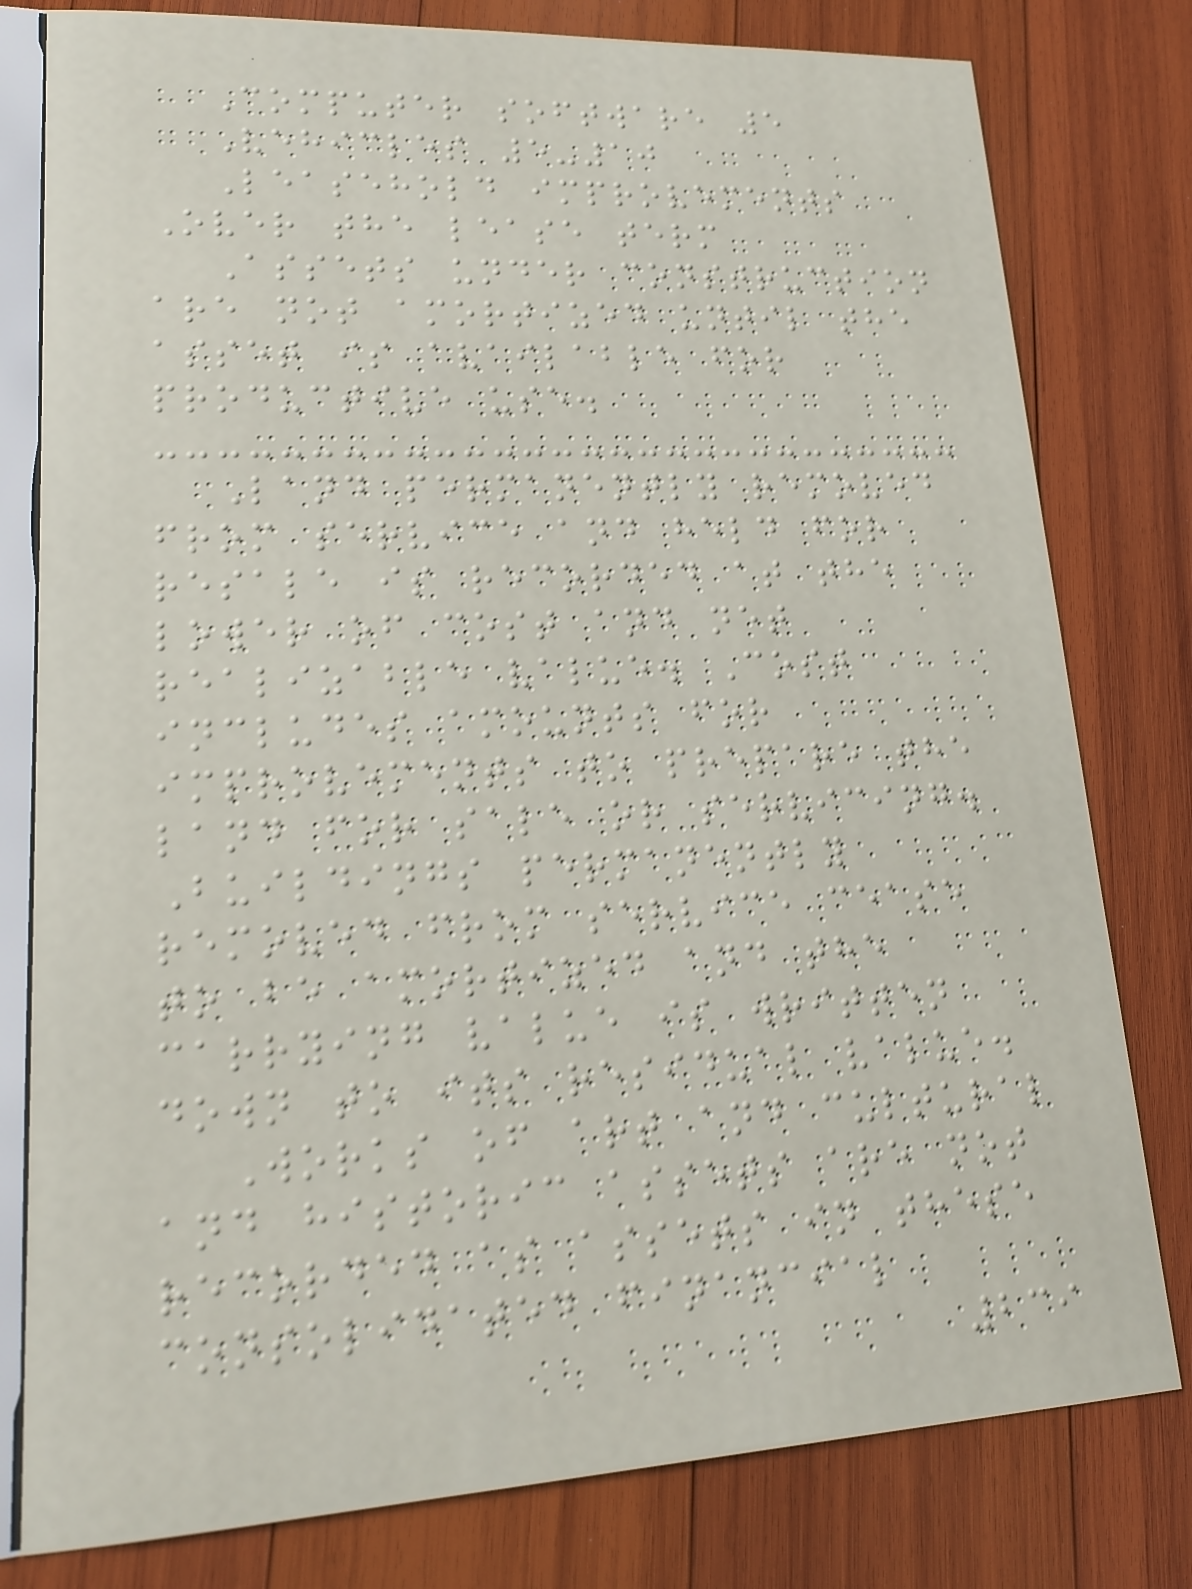Computer software 5
Vehicles 5-10
Leasehold improvements
Over the lease term
Assets under construction
are not amortized until the
asset is available for
productive use.
Land permanently removed
from service and held for
resale is recorded at the
lower of cost and net
realizable value. Cost
includes amounts for
improvements to prepare the
land for sale or servicing.
Buildings permanently
removed from service cease
to be amortized and the
carrying value is written
down to its residual value.
Works of art and cultural
and historic assets are not
recorded as assets in these
consolidated financial
239
